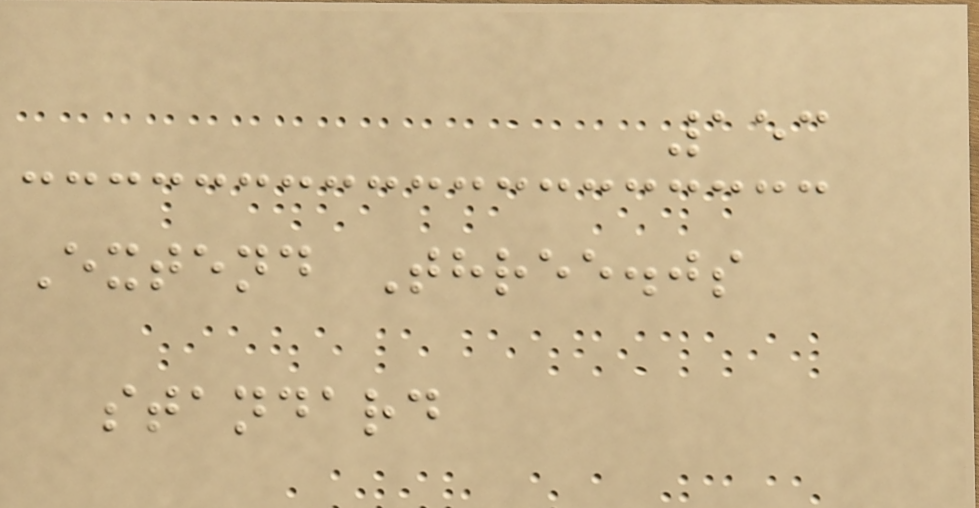153
Extend Three.js
standard
